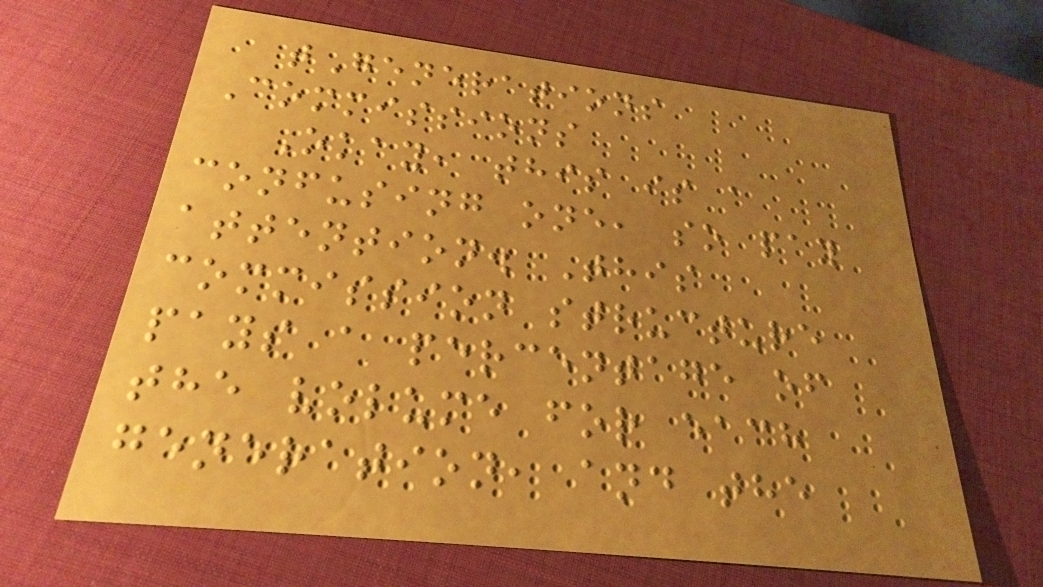tGenerations
Commissions
Okay, this is a
confusing one, so pay
attention. This
commission structure
pays a percentage of
the volume for each
generation, and the
